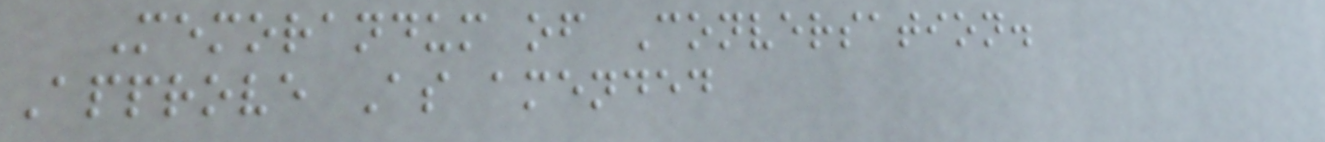Memorandum of Conversation.
Approve As amended
